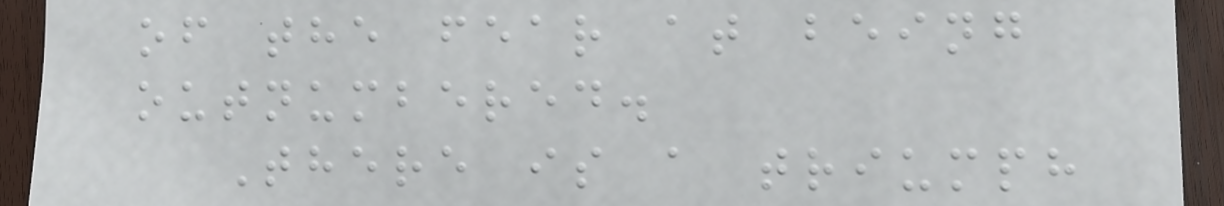of the fear at being
outnumbered.
There is a triumph
